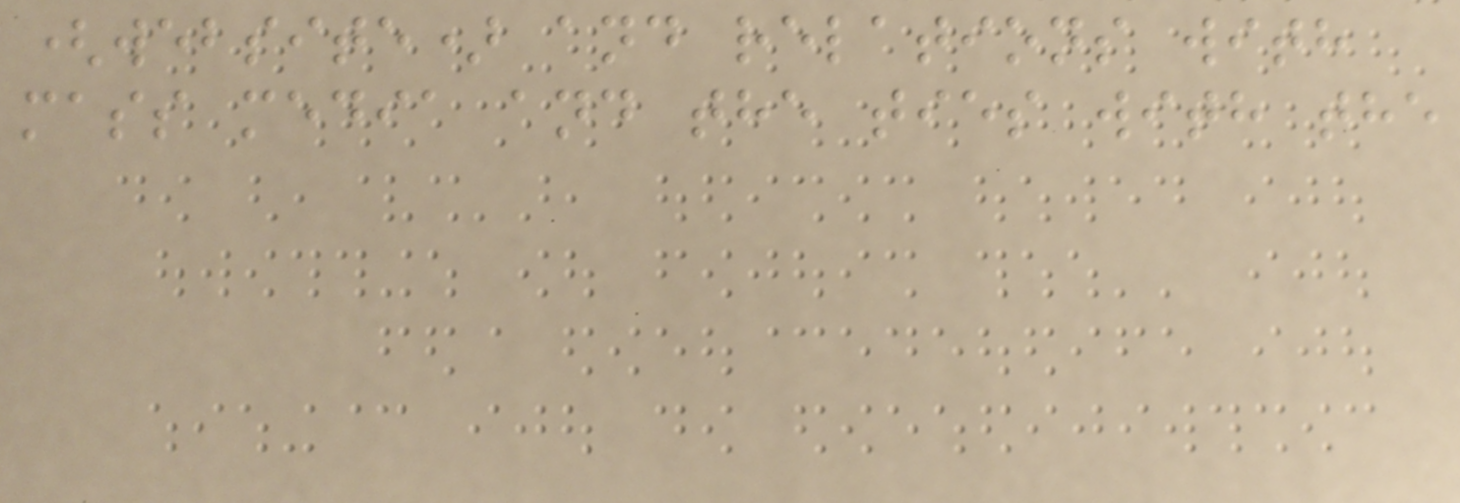(website) and relations with
mass media and the ties with the
